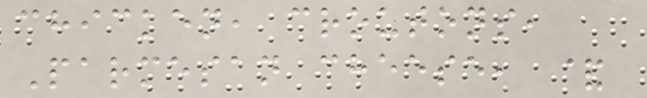chicken, croutons,
Parmesan cheese, &
